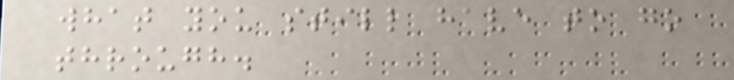what you still have to go
through.
